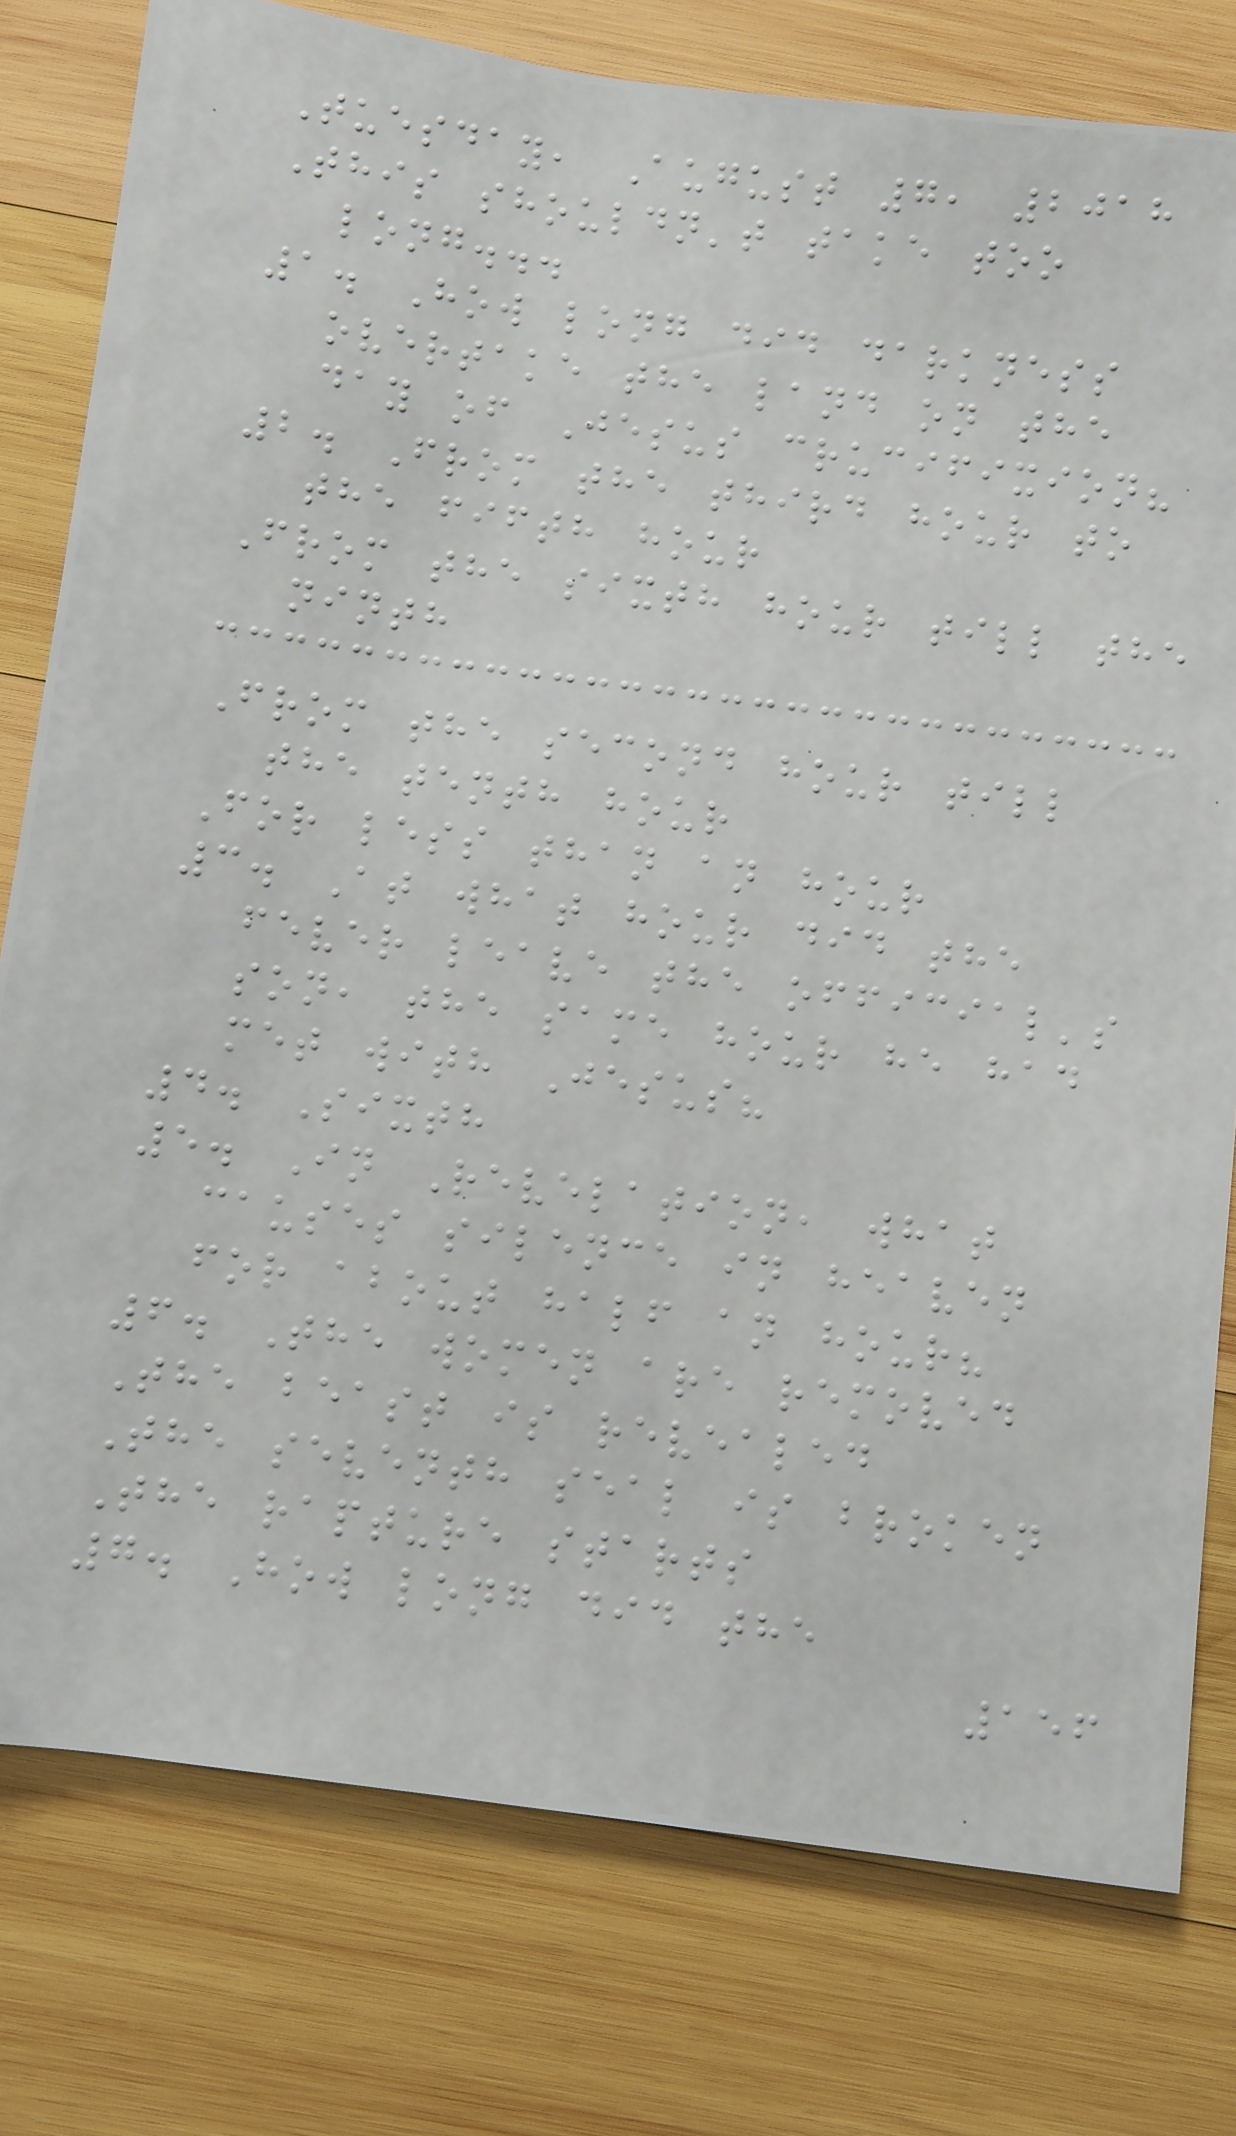Tuesday, August 7, 2018
This shouldn't take too
long...
1. How long did darkness
overtake the land on the
day of Jesus crucifixion?
2. From the third hour to
the fifth hour
From the sixth hour till the
ninth
From the second hour till
the tenth hour
For less than an hour
3. At what hour did the
fever leave the official's
son, the same hour he had
met with Jesus?
4. Sixth
5. In Revelation, what
causes silence in heaven
for about half an hour?
6. The women are removed
The beast is revealed
The seventh seal is broken
The rapture starts
7. How long did the
156
